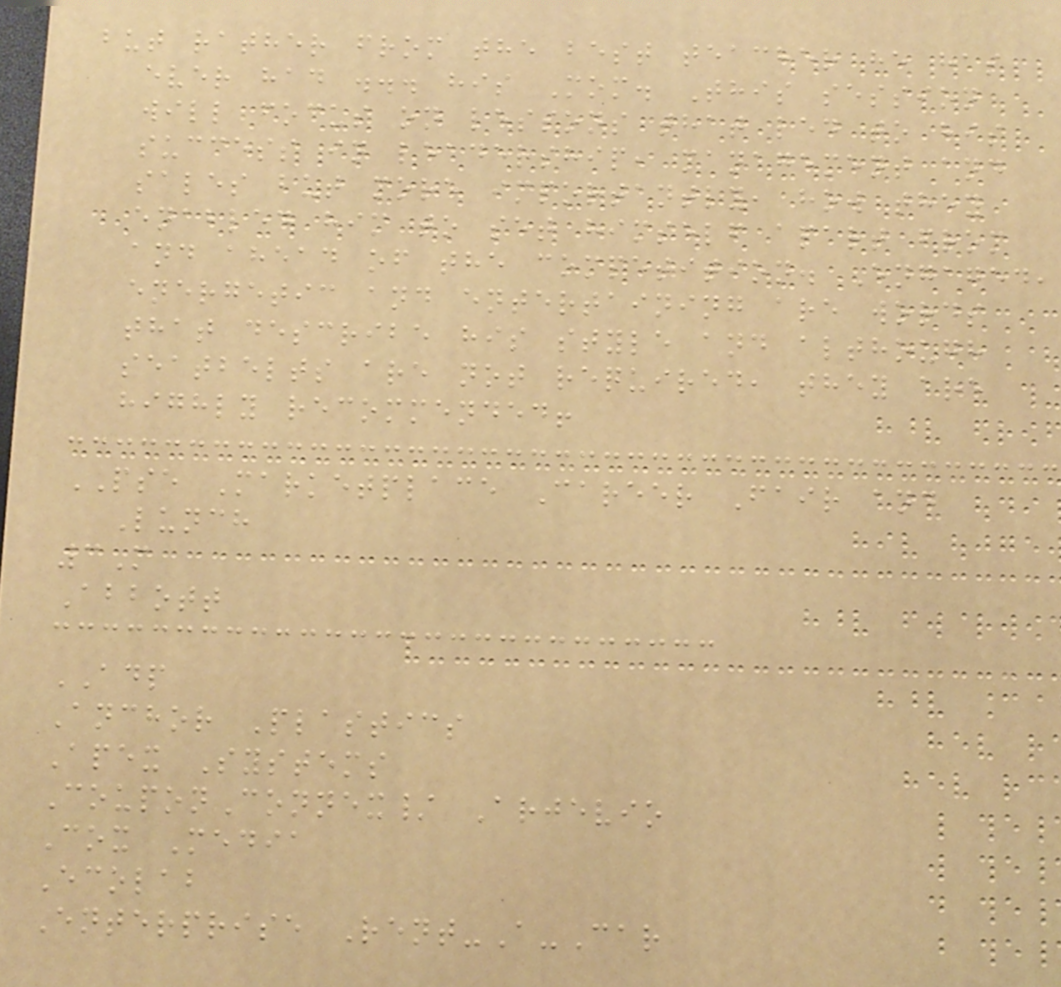but rather from the best teacher he has
ever had ... his Mom. This session
will focus on lessons that led to his
success in leadership, management and
sales but more importantly, how they
enabled him to set himself apart from
and ahead of the competition. Engaged,
energetic and entertaining are words
that describe his style and although
seatbelts are not required, they are
highly recommended!
PSE Marketplace Career Fair and
Lunch
3M
Abbott
ADP
Anchor Plastics
Apex Systems
CouponConnex/ Arjevio
Cox Media
Ecolab
Enterprise Rent-A-Car
